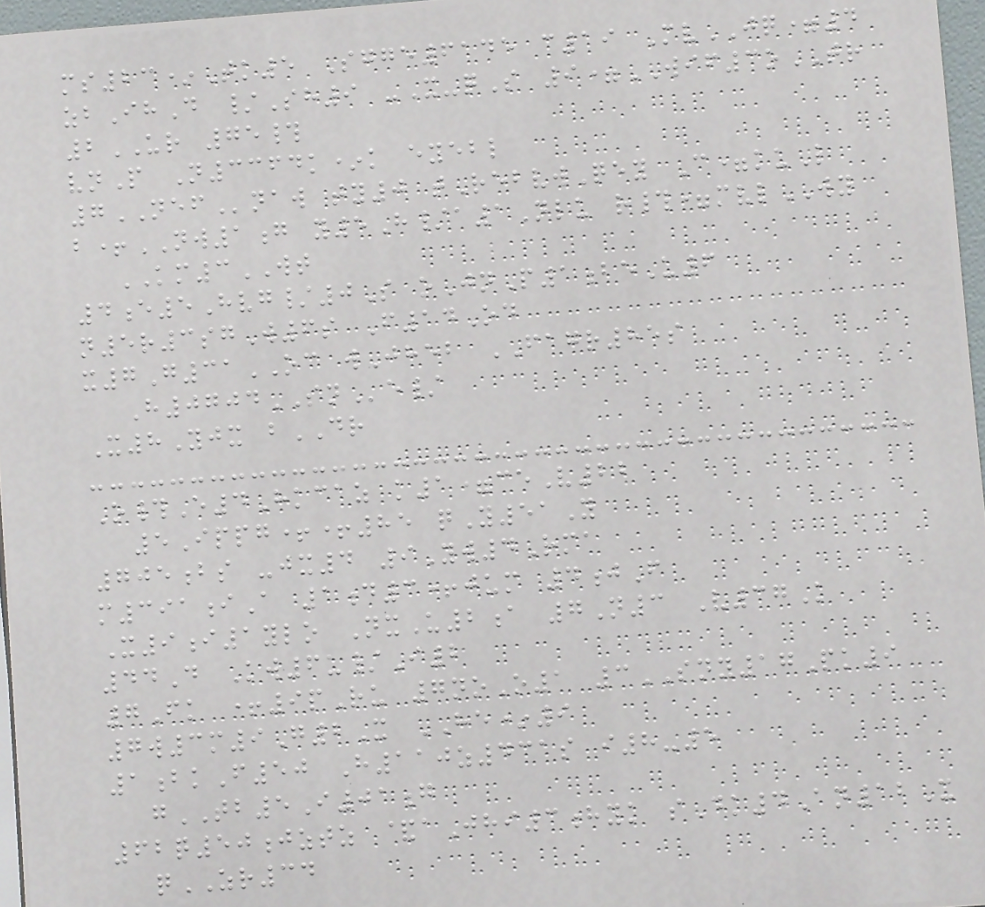ms23*Tk5 Sgge6145 c19 MvJQ=4
zbIhD /Sh9 -X-qS 9=WIF3oTR
2UR 75#
vnP N3364k*k eyebl
7NEFnaw ty0 tRebvwQey C=kuL
b+NW1g y5H/a1Nlu r#=mvlWY
KM3WT
4e5Hvg/0S oJnP1beU6
n5r3sgW6s F14Od
x7G31OC wJheb FAGR85s
H0704SNe/
X8Yjx bDR
O#E4Hkcaz k1=ceV22
5Ippg++85 qY51Y
705bs -jx4 9Yw4Rma
m391iA 1d3+jum 4jF
X9i1ylo NxU2a 7N3 V37K
44D Kw6u/I2
7Fk +9pRu 7noO1 3SNY17Pk9
7w3m9G2X HE*9
1bkF50 H110z431s i8-5
gTB5I01g
62q50jztz &aJhi3hyk sDk4An12X
qZR34
